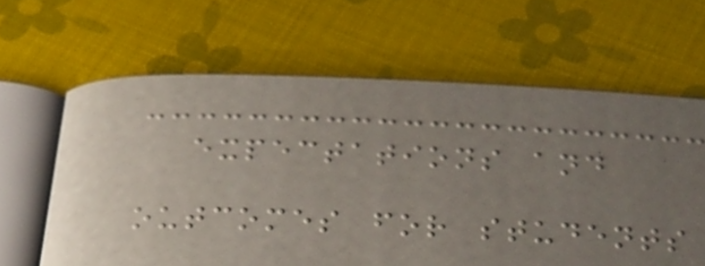expectations and
outcomes for students
